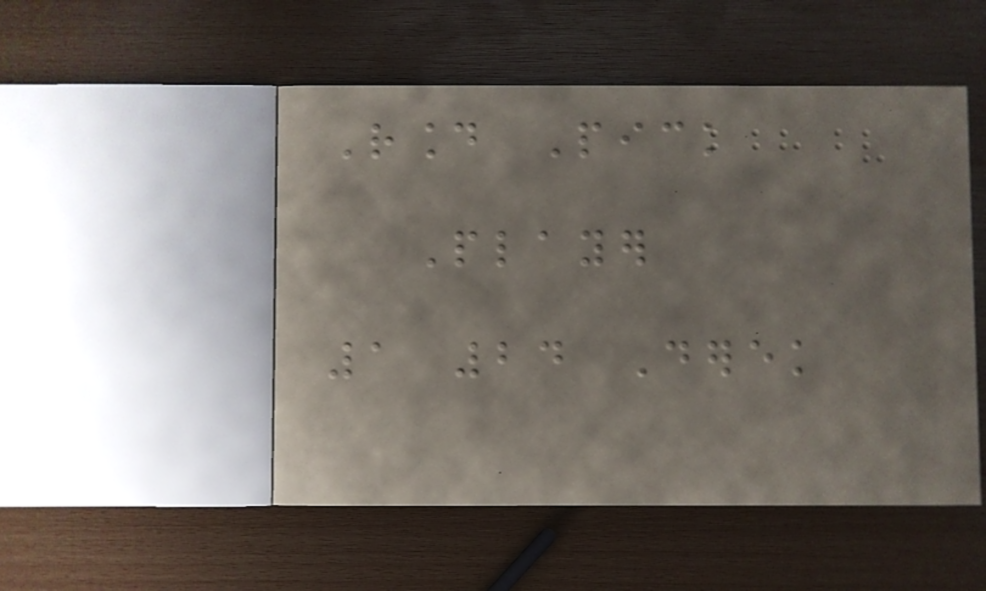Round Pick
Player
1 24 Derek
